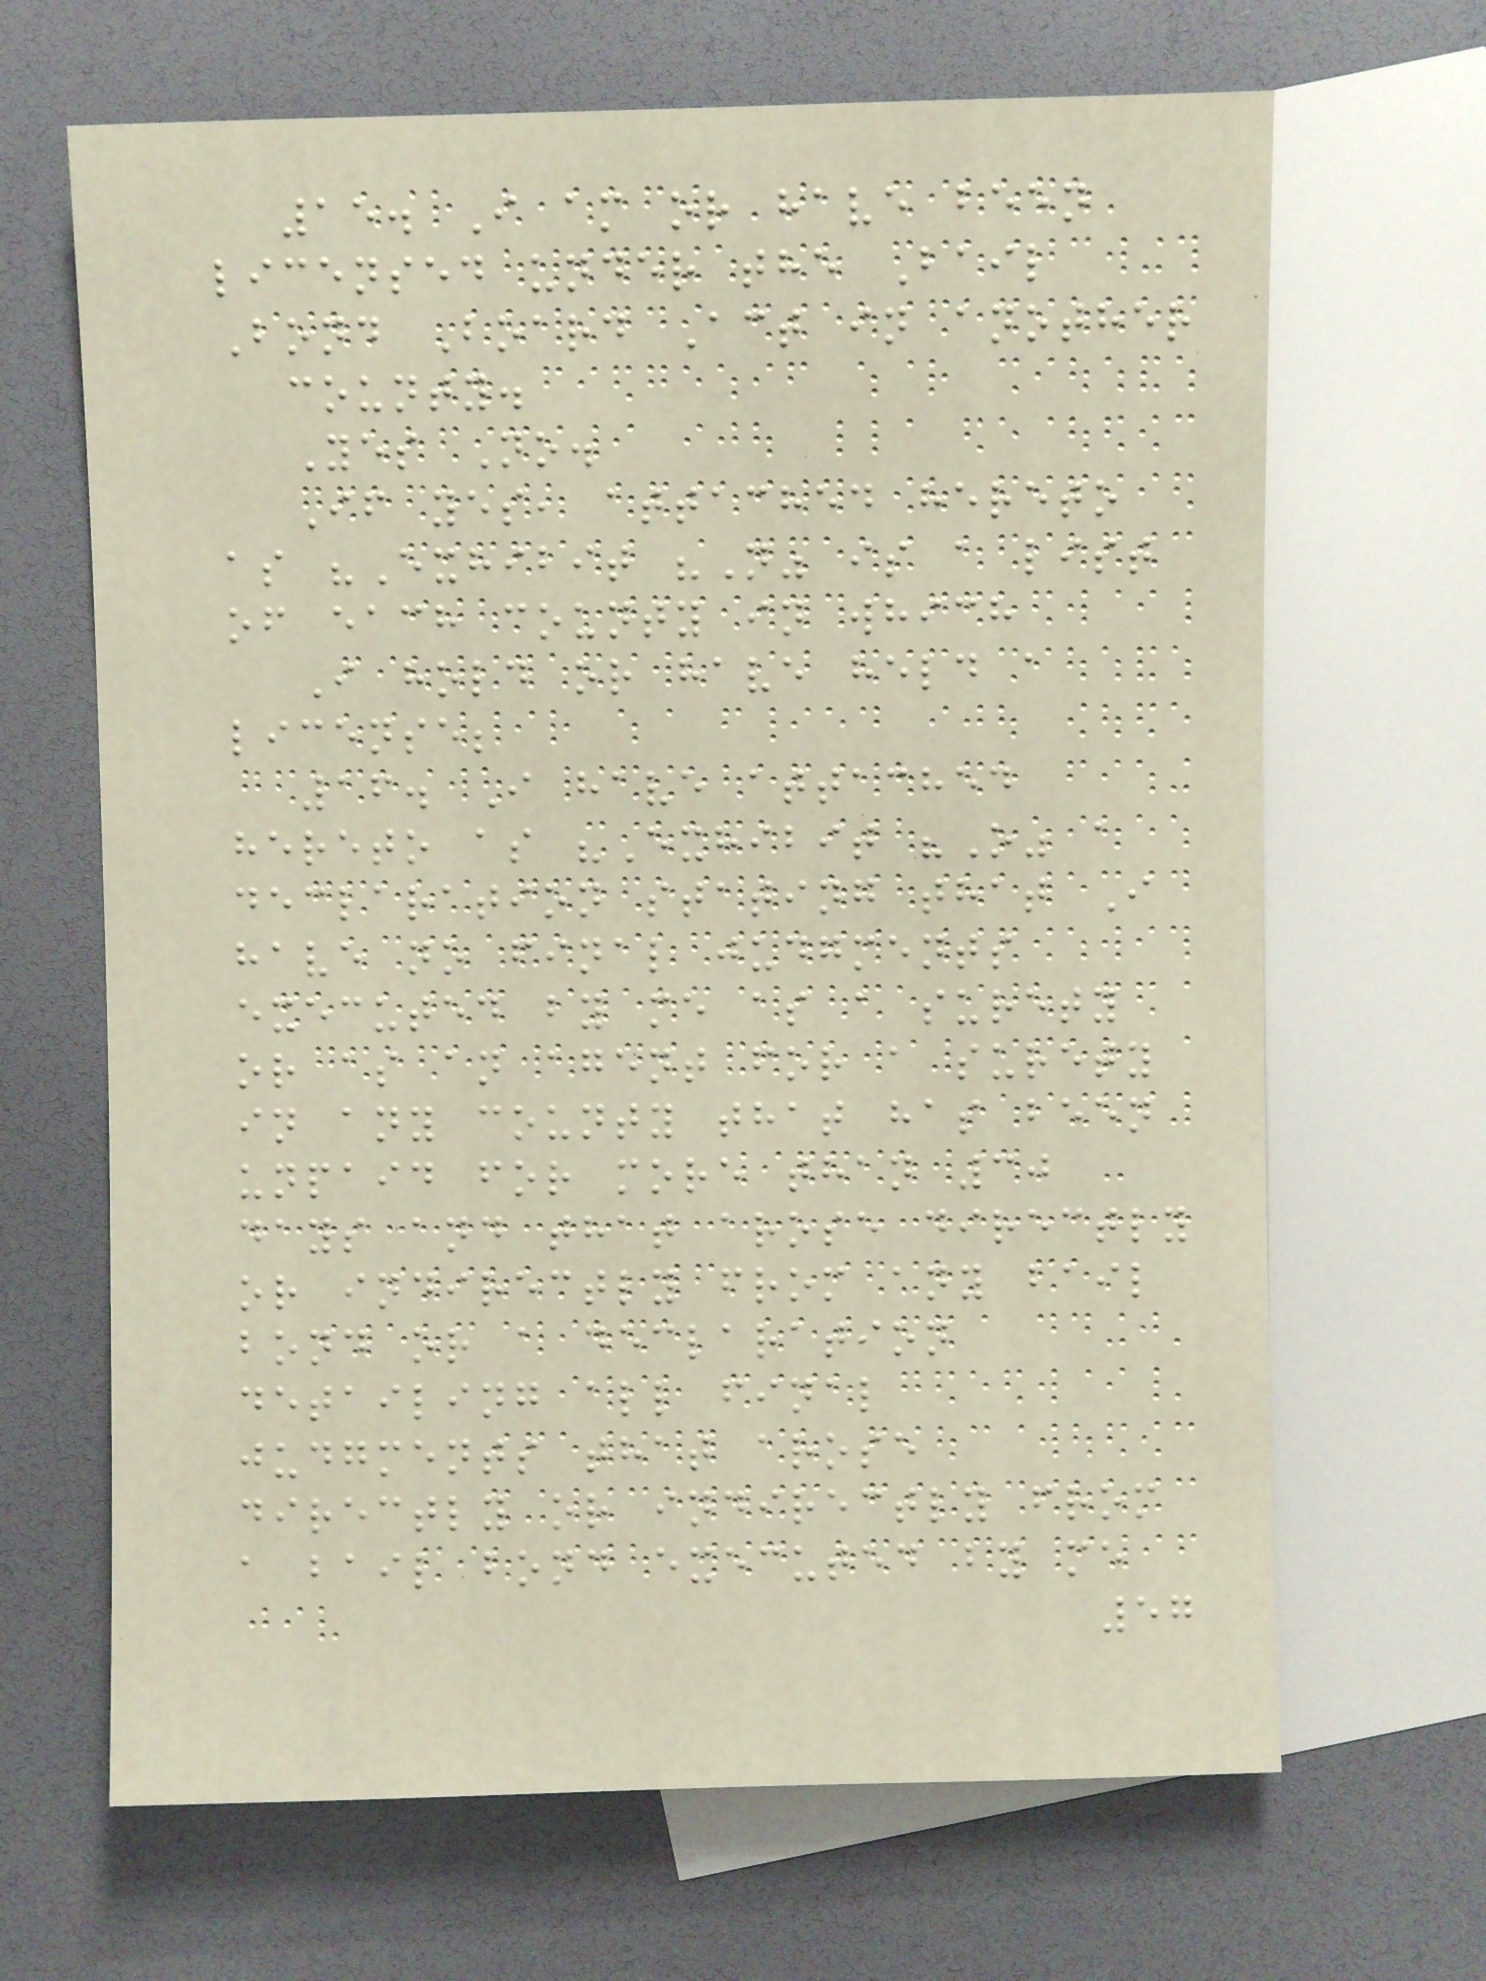15. I am or have been
licensed under the Bail
Bond Board Act in another
county.
Yes No.
If yes, attached hereto
as "Exhibit "N" is a list
of each county in which
I hold or have held a
license;
16. I have attached
hereto as "Exhibit "O" a
declaration stating that I
have no final judgments
executed by me as a surety
or as an agent for a surety
in any county that has been
unpaid for more than 30
days and that arose directly
or indirectly from any bail
bond or a declaration
detailing all final
judgments that arose
directly or indirectly from
a bail bond executed by me
57
